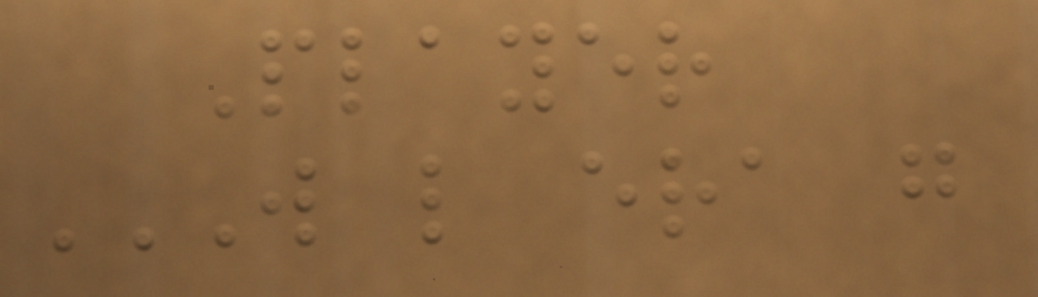Player
W L ERA G
